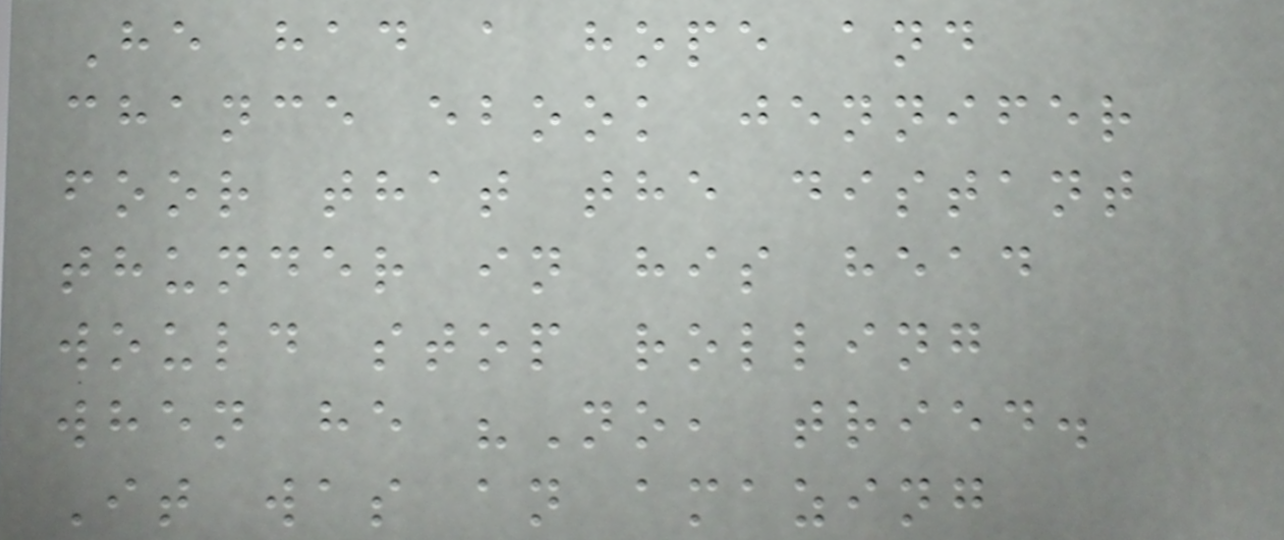He had a hope and
chance ebook jennifer
foor that the distant
thunder in his head
would stop rolling
when he "No, tried.
It was an amazing
